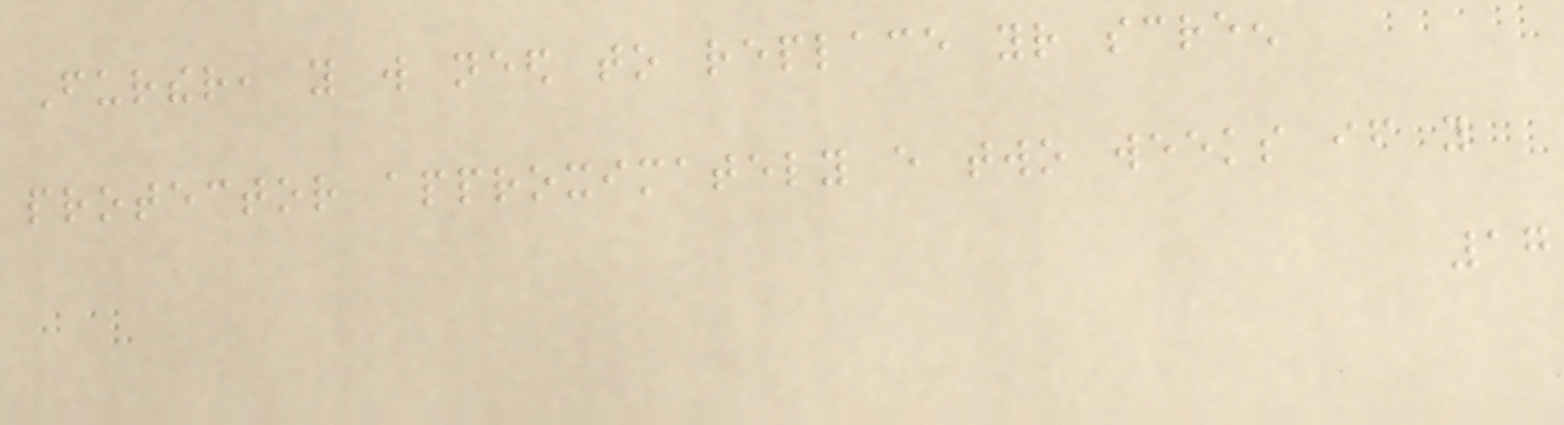Further, you will need to replace your screen
protector approximately every two weeks if you
17
